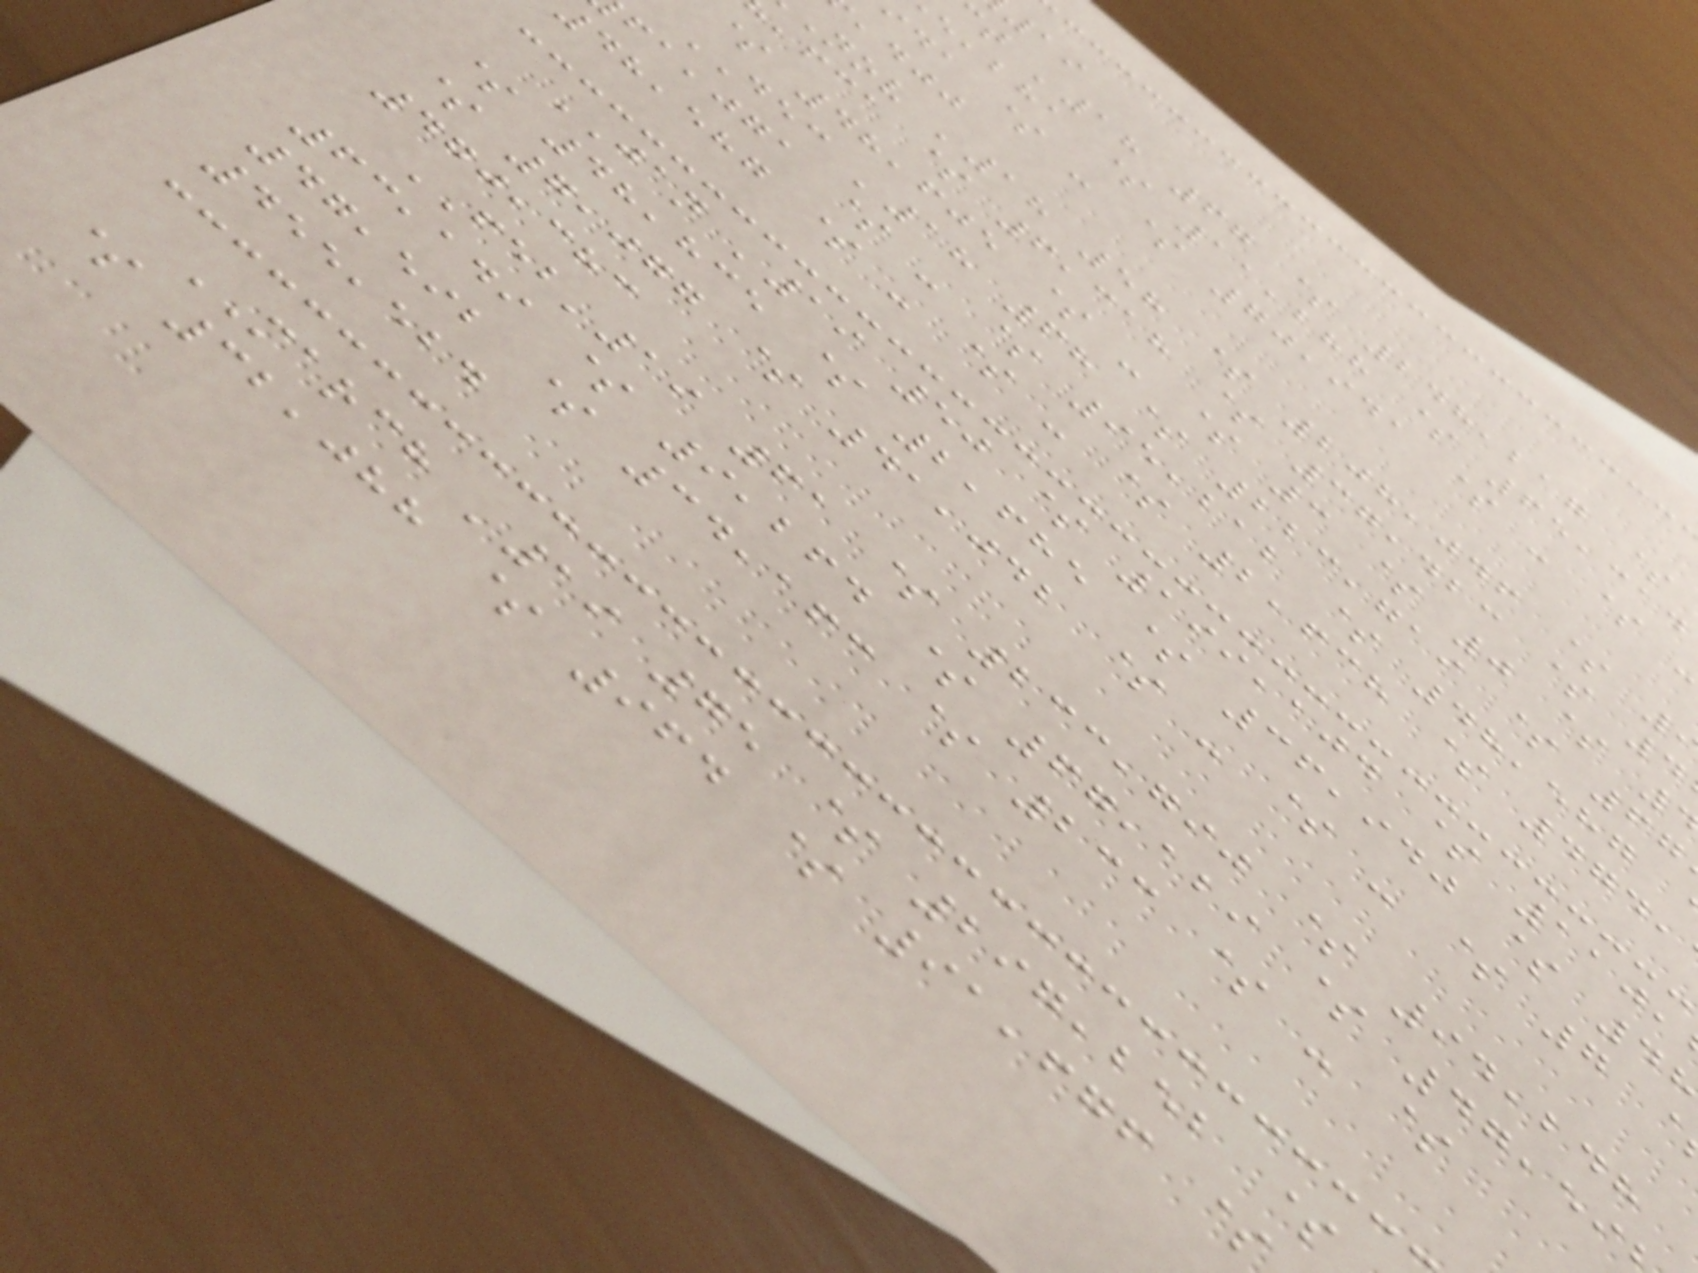ct '18 67 $ 248,217 $
,bha $ 11,288 $ 65,314
ida $ - $ 70,941 $ - $
,djj
nov '18 58 $ 208,046 $
,fca $ 6,318 $ 37,423 $ 4
$ 48,605 $ - $ 3 $ 0 $
DEC '18 68 $ 223,719 $ 67
,jga $ - $ 95,212 $ 48,587
48,587 $ - $ - $ 2,638 $ 474,
JAN '19 50 $ 199,104 $ 110,
$ 48,835 $ 2,685 $ 36,940 $ 4
$ 7,077 $ 41,042 $ - $ - $ 7
470,383
FEB'19 61 $ 233,790 $ 94,248
63,149 $ 9,264 $ 67,129 $ 47,59
47,592 $ 34,163 $ 233 $ - $
455,524
MARCH '19 75 $ 297,252 $
$ 32,088 $ 964 $ 91,676 $
